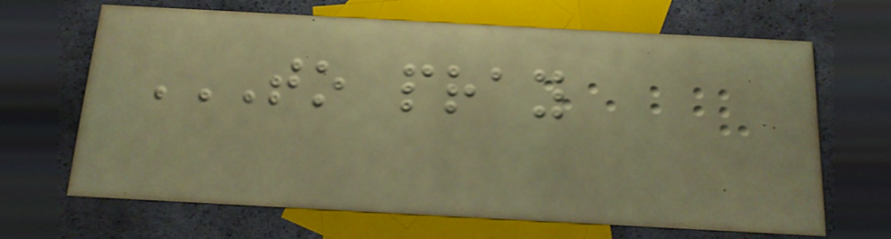TO PRAY
